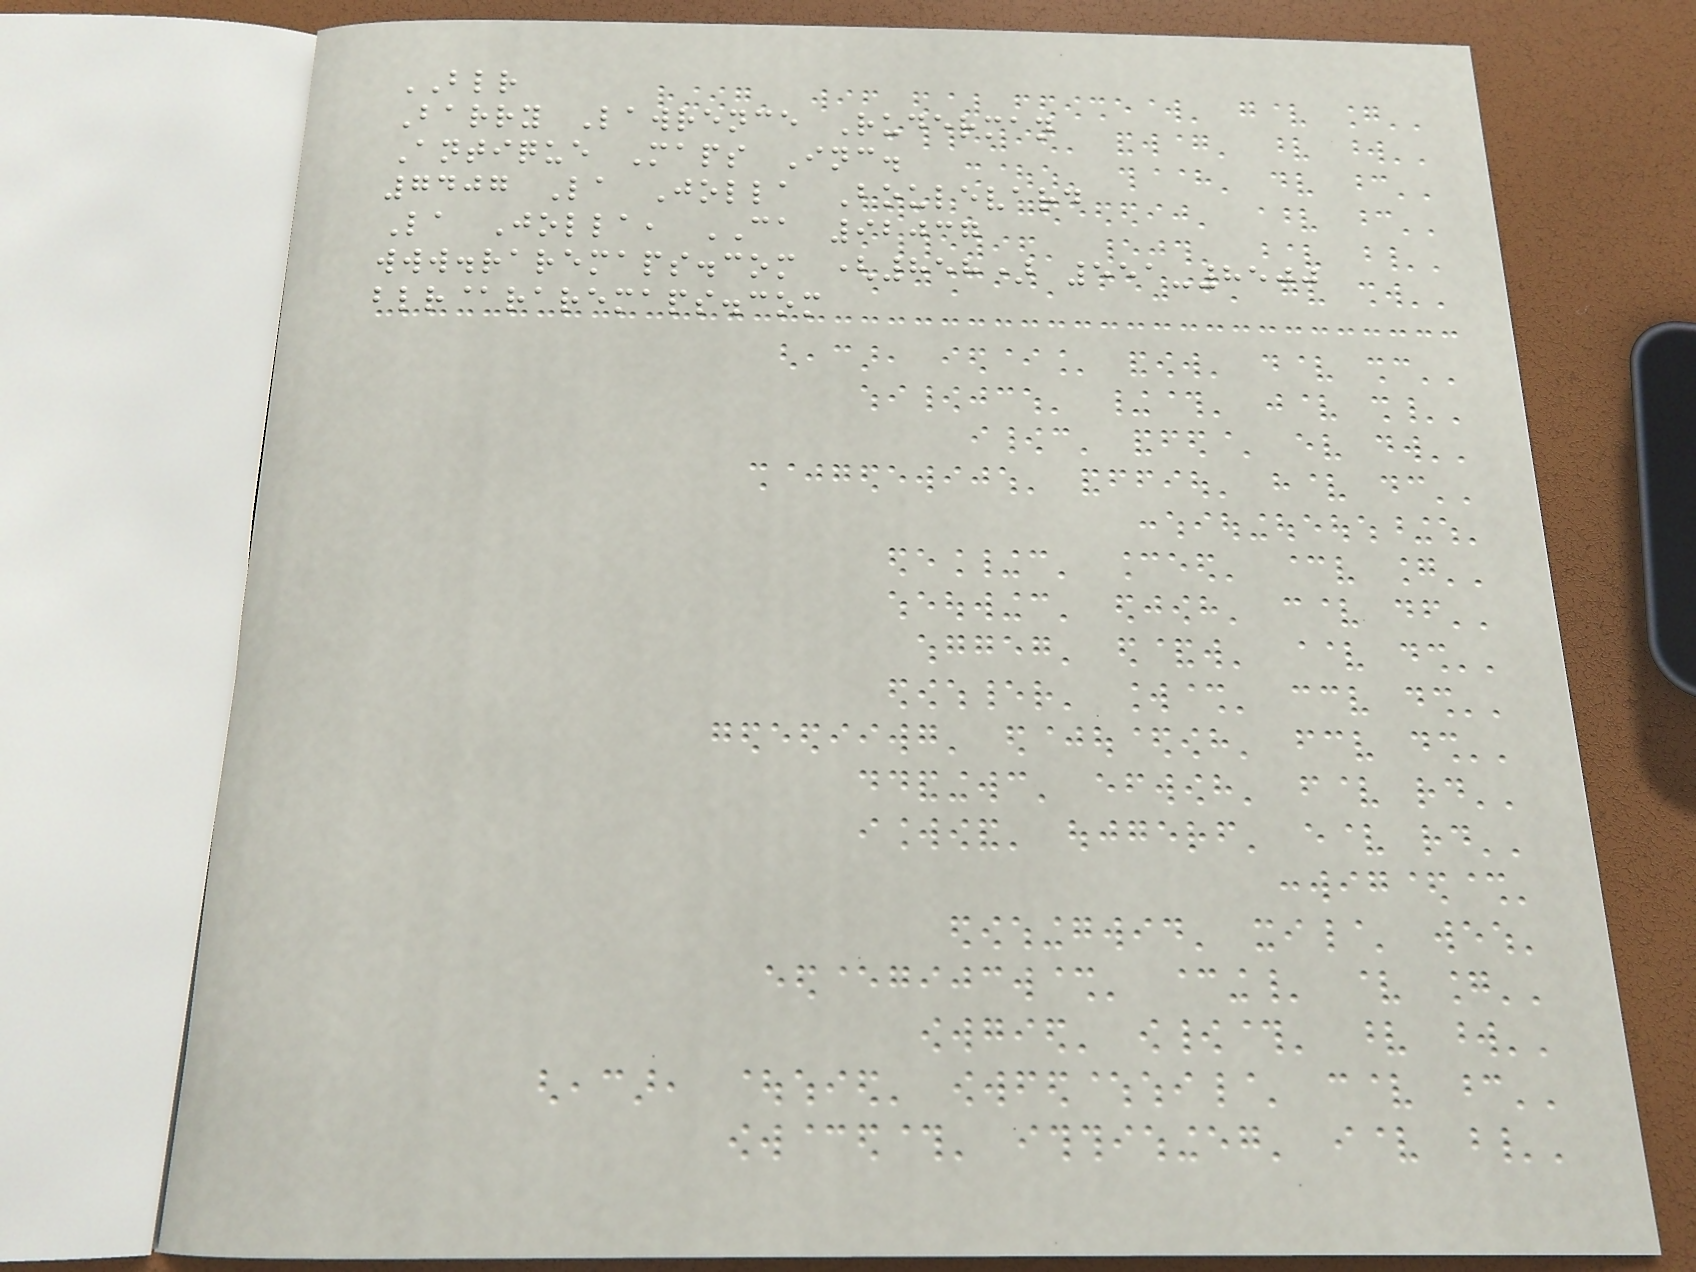BLR
Barry Lawrence Ruderman
Antique Maps Inc.
7407 La Jolla Boulevard
La Jolla, CA 92037
www.raremaps.com (858) 551-8500
blr@raremaps.com
